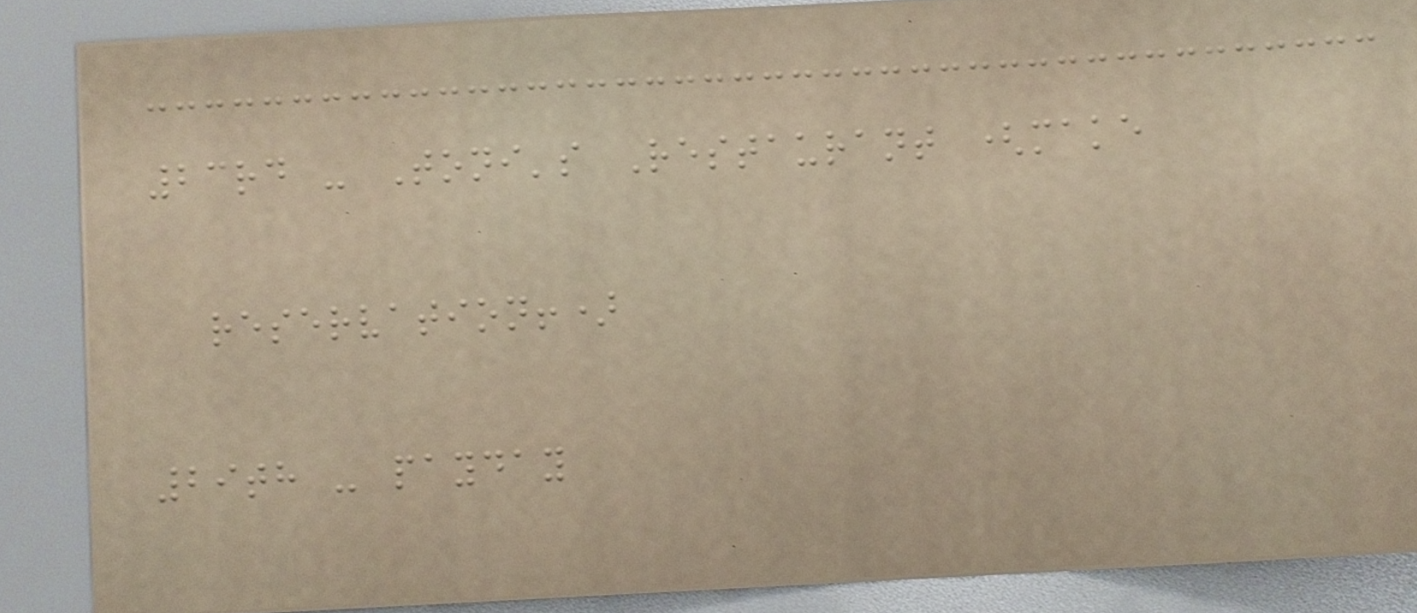23rd - Toni's Restaurant (make
reservation!)
29th - payday
